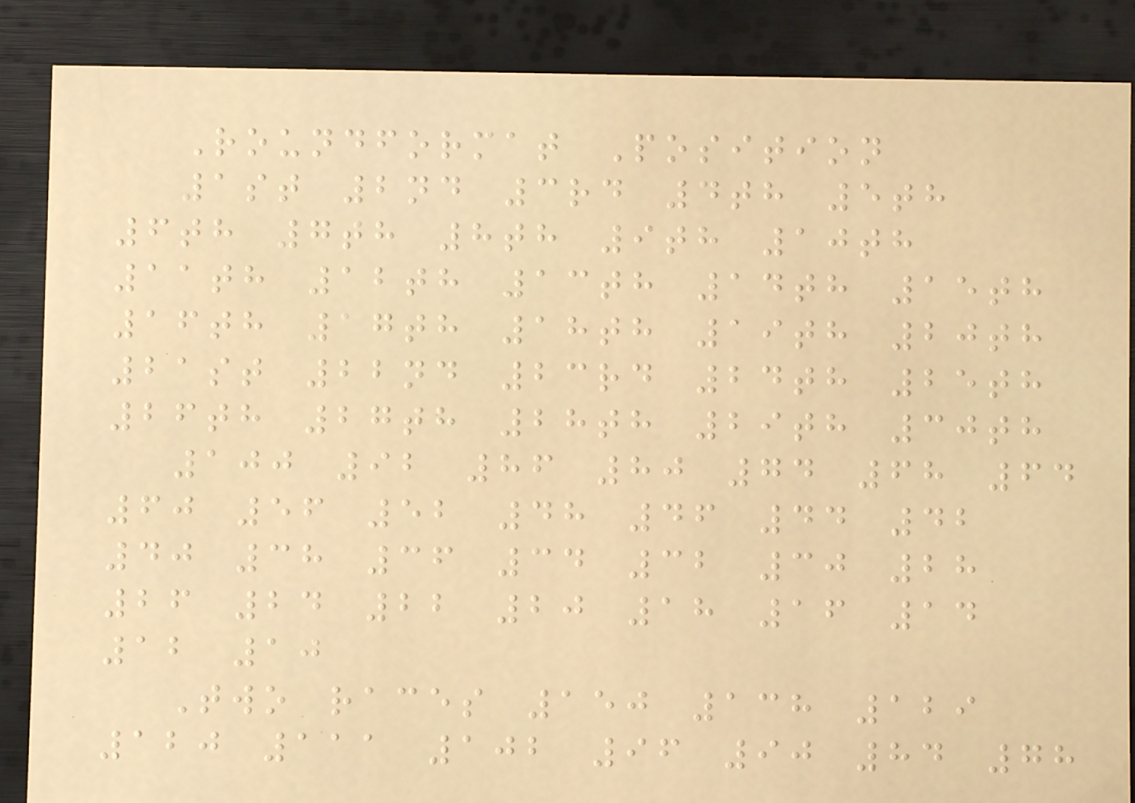Roundformat Position
1st 2nd 3rd 4th 5th
6th 7th 8th 9th 10th
11th 12th 13th 14th 15th
16th 17th 18th 19th 20th
21st 22nd 23rd 24th 25th
26th 27th 28th 29th 30th
100 92 86 80 74 68 64
60 56 52 48 46 44 42
40 38 36 34 32 30 28
26 24 22 20 18 16 14
12 10
Two races 150 138 129
120 111 102 96 90 84 78
